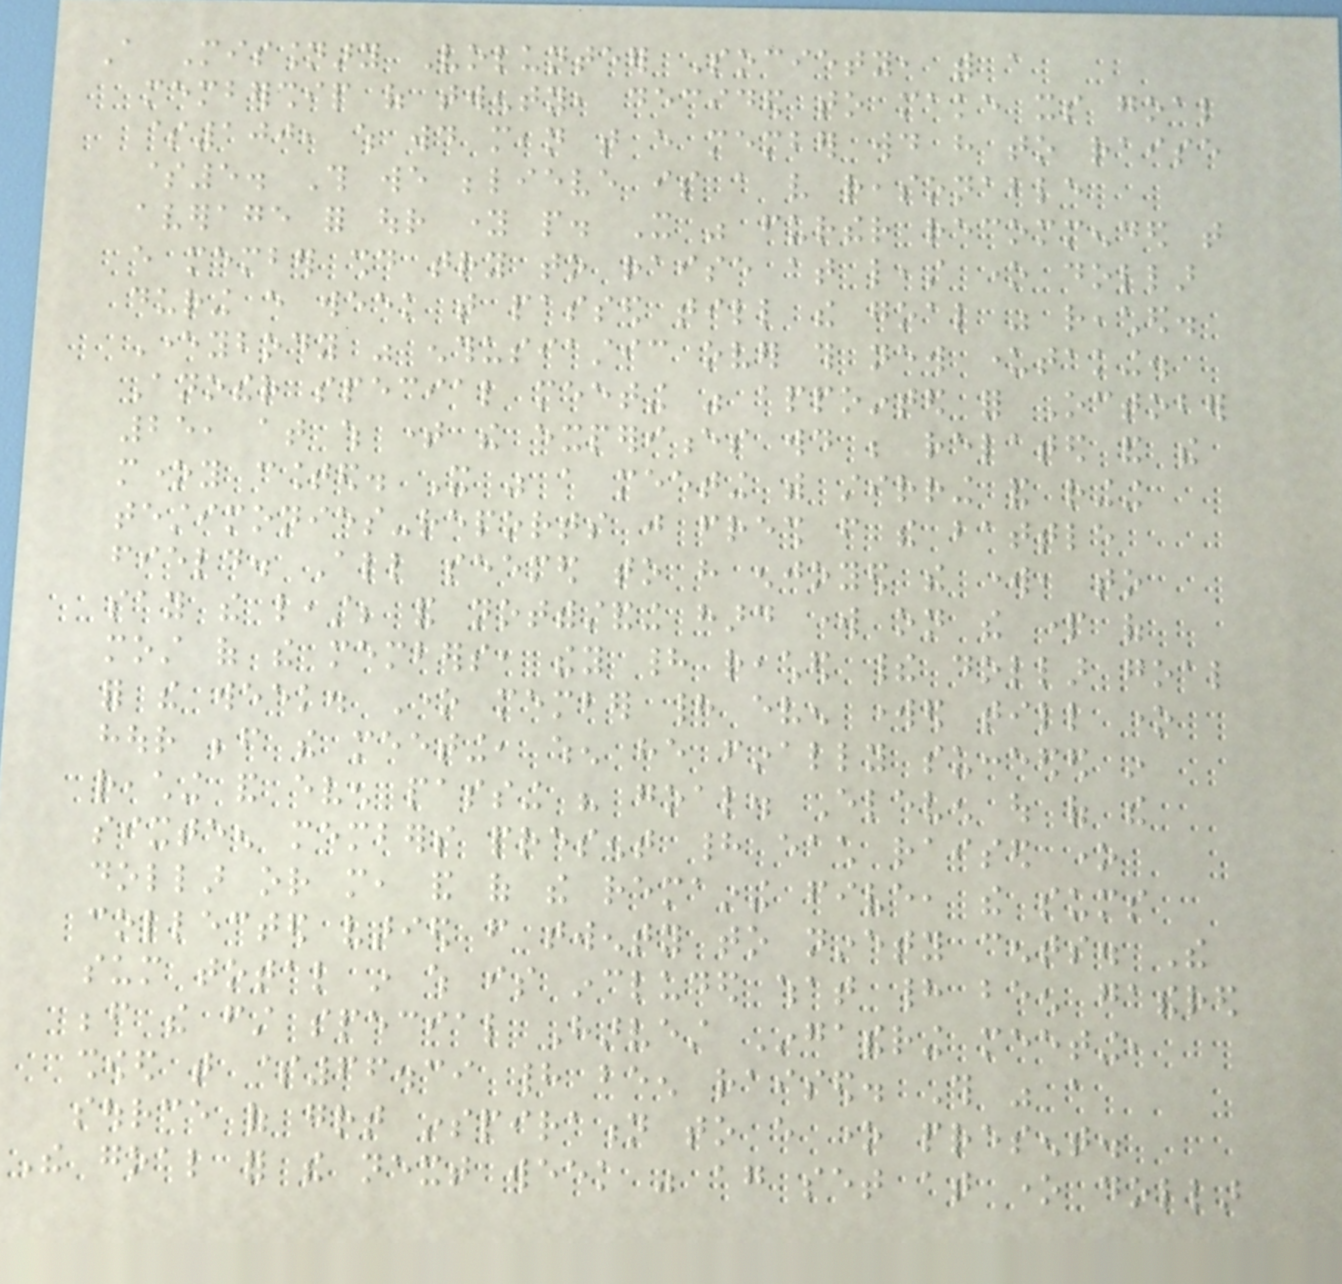A Missionary Volunteer Society, with a
membership of twenty, decided to make its goal
$100, which would mean that every member would have to raise
$5. This we believe is a very reasonable
average for our young people. It was further recommended that
every member should try to raise at least one dollar
during every week that passed till the goal was reached.
Everybody was enthusiastic over this new undertaking.
Another special meeting was appointed for October
25, at which time the experiences would be related and the
money counted. It was a meeting with stirring and ringing
testimonies-reports just fresh from the battle
field. All seemed to have enjoyed the work, to
say the least; and notwithstanding hard work on the part of
most of the members, they had reached their dollar goal
for the week. One member had even worked till one
hour before the meeting, when he finally succeeded in
reaching and even passing his goal. Eleven out of the
sixteen members present had each raised one
dollar or more, and of the remaining five, the sums
collected varied from twenty to ninety cents. The
sum total in which is included what had been gathered
before the first special Harvest Ingathering meeting,
showed that $66.39 had been raised. This was a
source of great inspiration to every one present.
The goal for the next week was again set at one dollar
